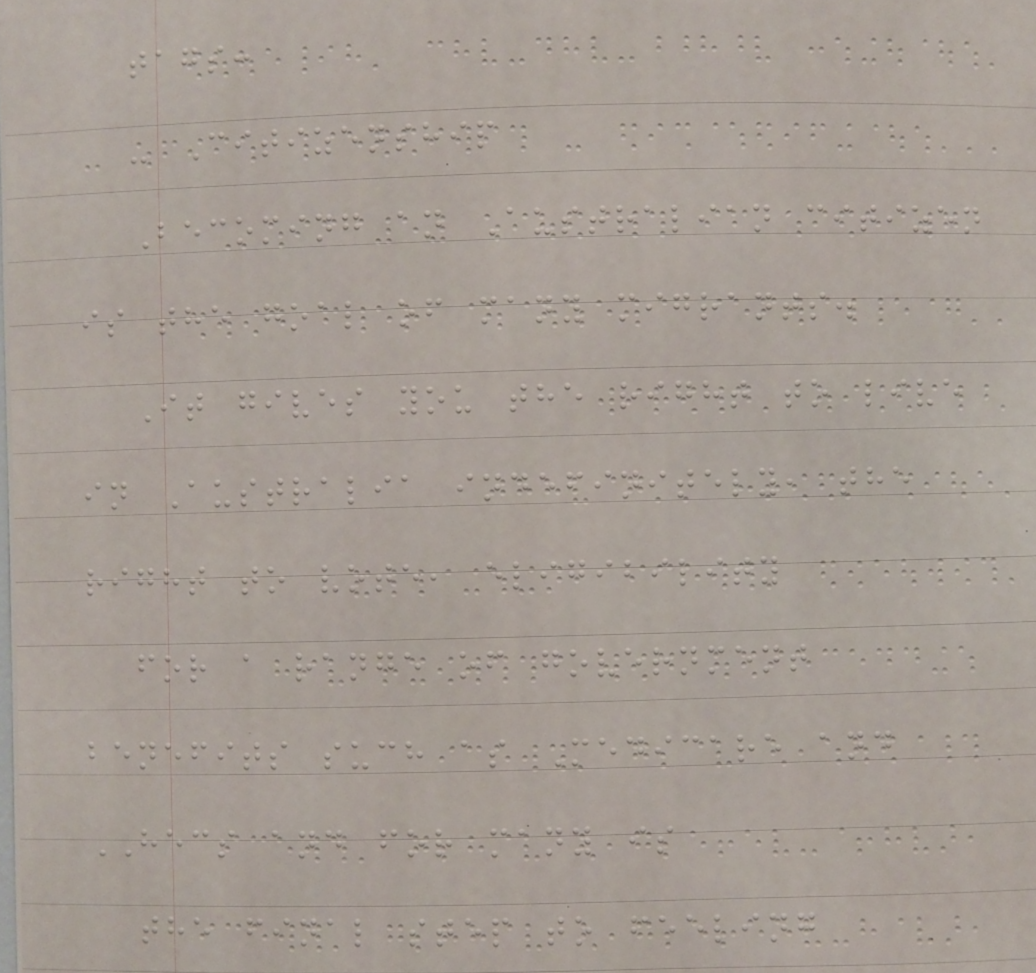tags:
- Citizenship
Becoming an Australian citizen
is the goal of many migrants.
It gives you the right to live
in Australia indefinitely, the
right to vote, eligibility
for a range of government
benefits such as Medicare and
HECS and for many is
the final step to feeling
